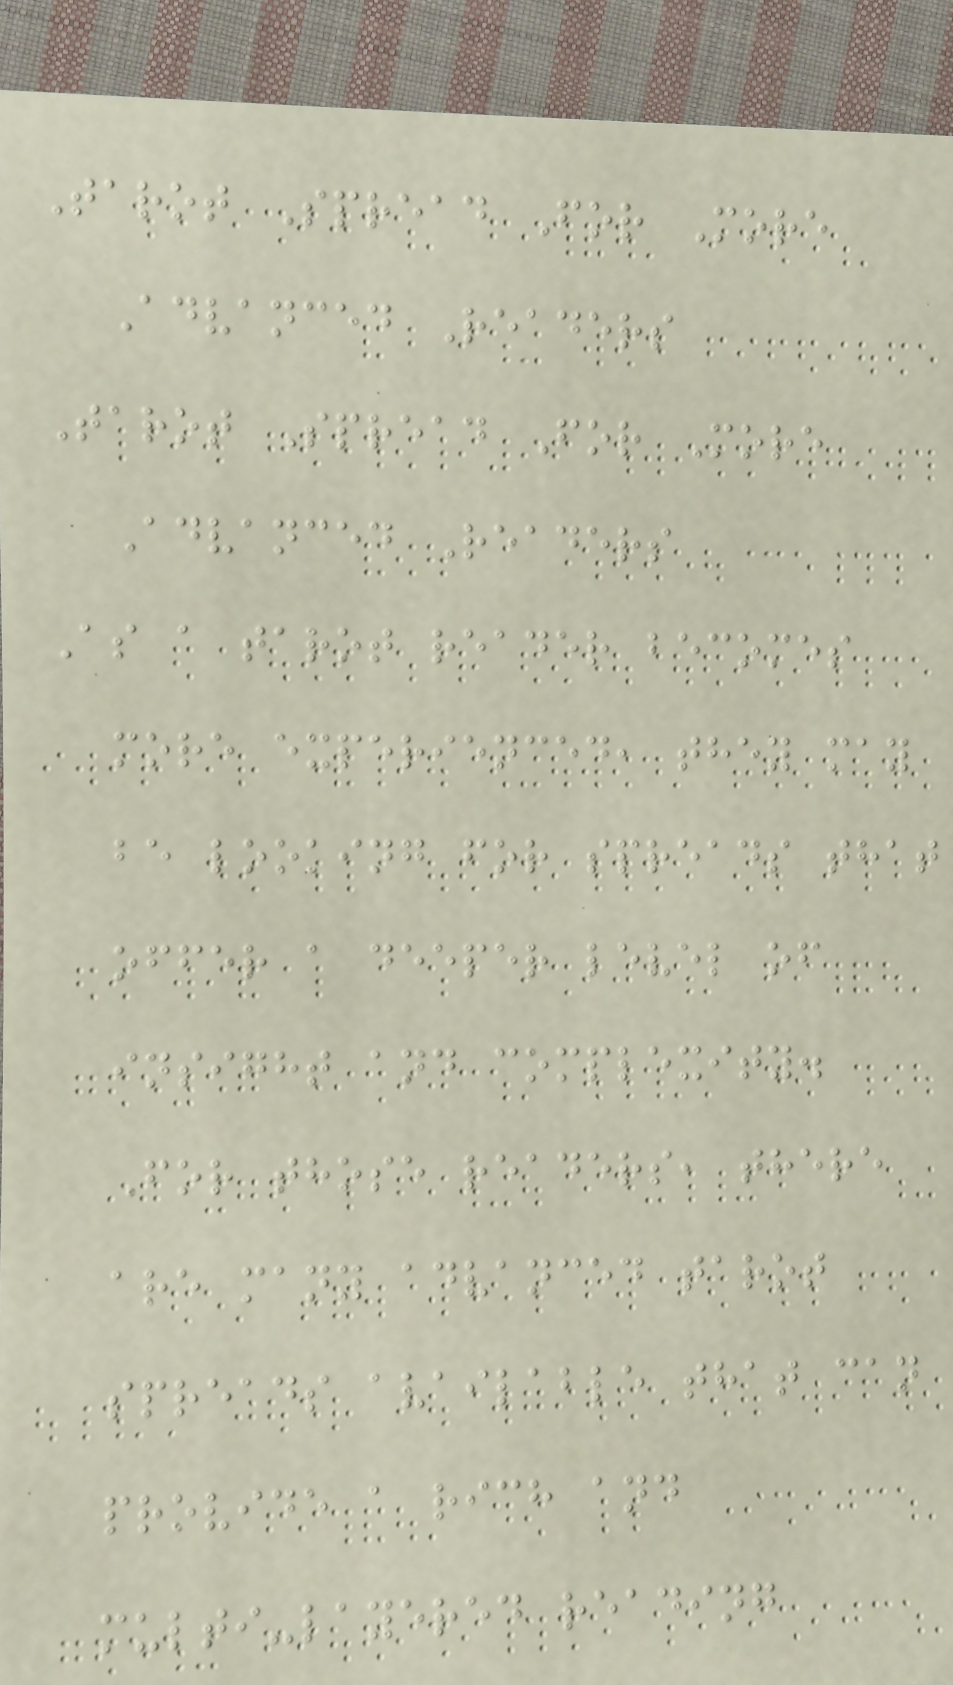Tarot Spread For More
Advanced Readers
Tarot Spread For More
Advanced Readers
As a tarot reader becomes
more experienced, they may
be looking for spreads that
offer a deeper level of
insight and complexity.
For those readers, there
are many advanced tarot
spreads available that can
provide a rich and
multi-layered reading
